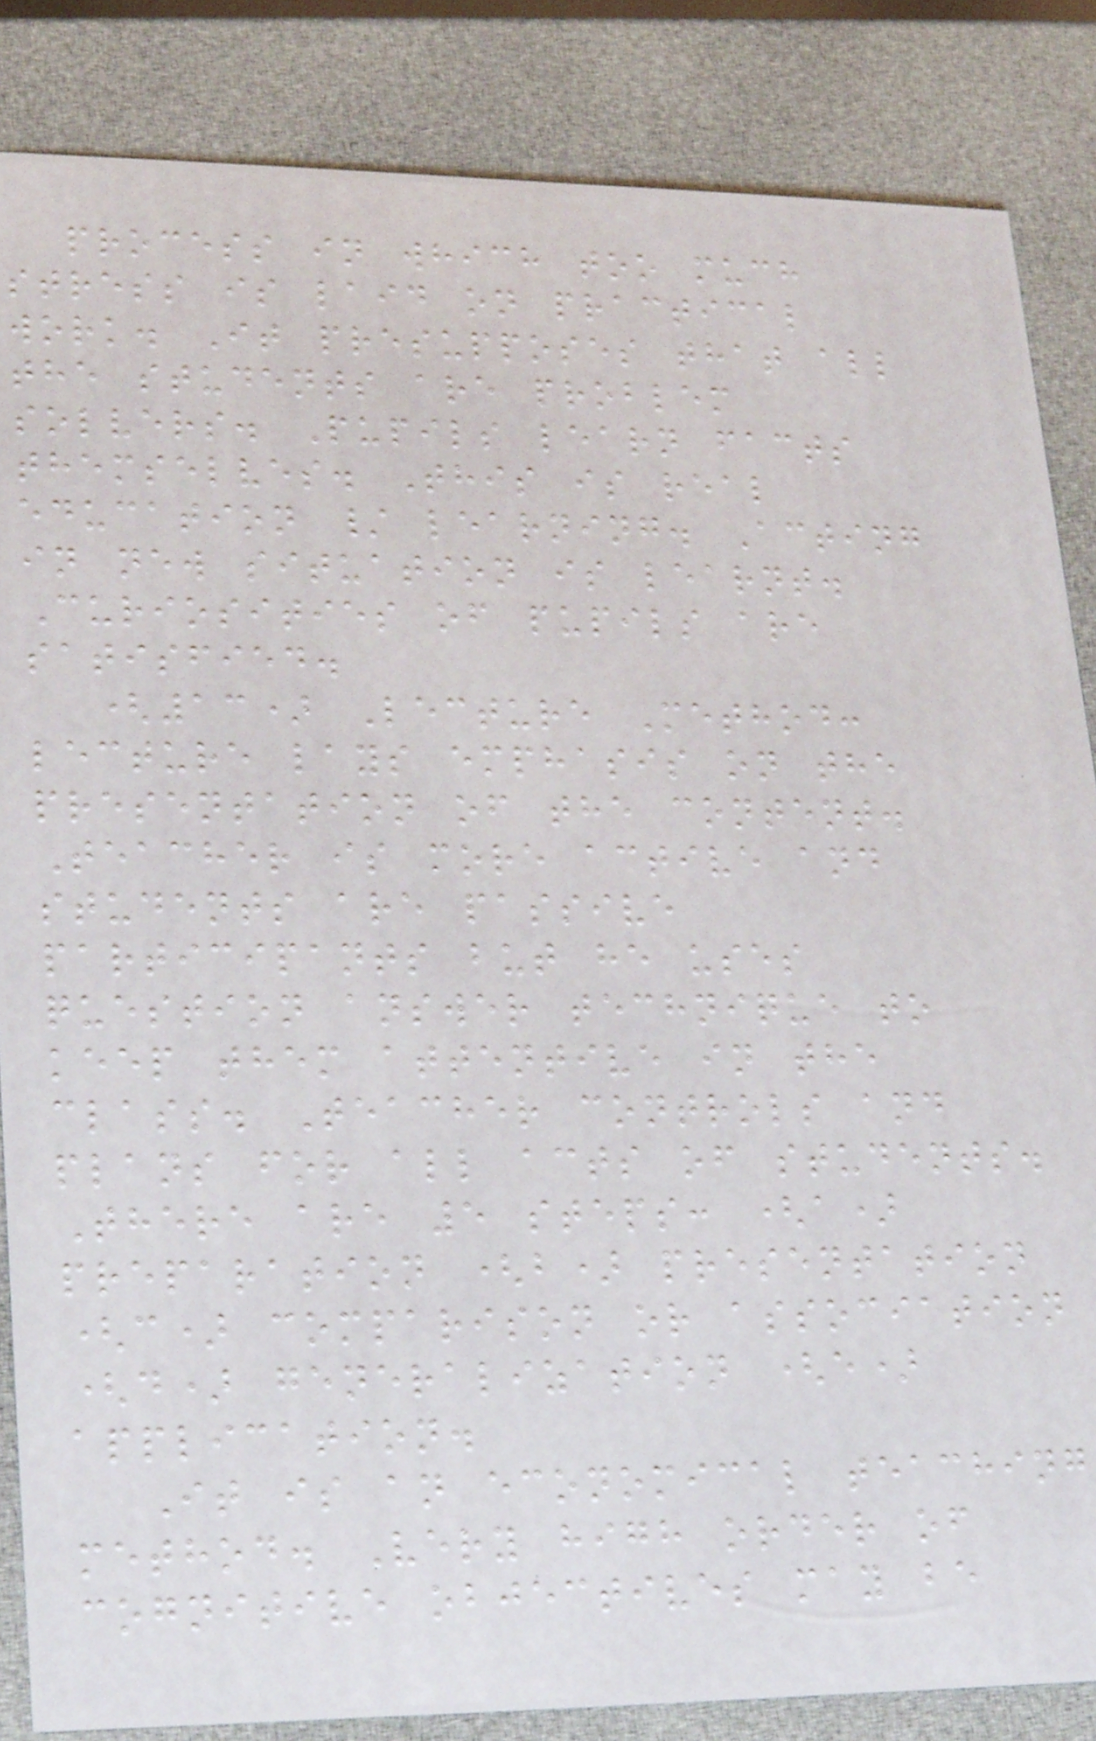process in which too much
stress is laid on practical
work. It presupposes that all
the students are problem
solvers. Pupils learn facts
themselves. This is real
education / learning. Acting
in new situation is learnt.
Curiosities of pupils are
satisfied.
(13) Lecture Method:
lecture lays emphasis on the
presentation of the content.
Teacher is more active and
students are passive
participants but he uses
question answer technique to
keep them attentive in the
class. Teacher controls and
plans for all acts of students.
There are 5 steps: (a)
preparation (b) presentation
(c) comparison or association
(d) generalization (e)
application.
It is an economical teaching
method. Very high order of
cognitive objectives may be
